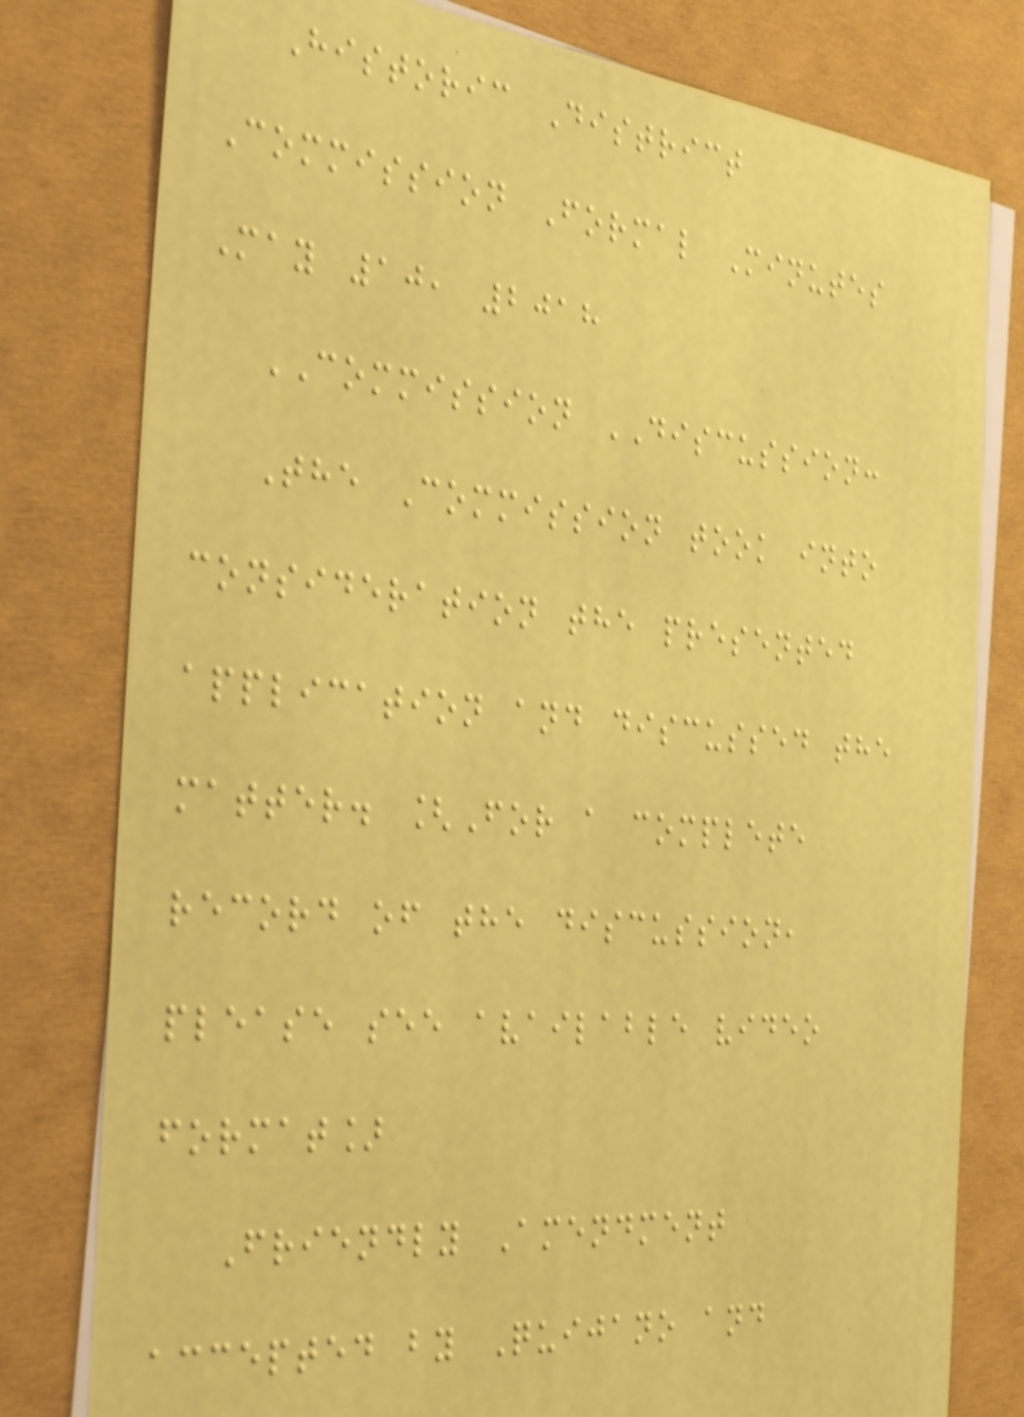Historic District
Commission Formal Minutes
May 10, 2018
COMMISSION DISCUSSION:
The Commission took into
consideration the presented
application and discussed the
matter. [For a complete
record of the discussion,
please see available video
format]
Friendly Amendment
accepted by Quijano and
